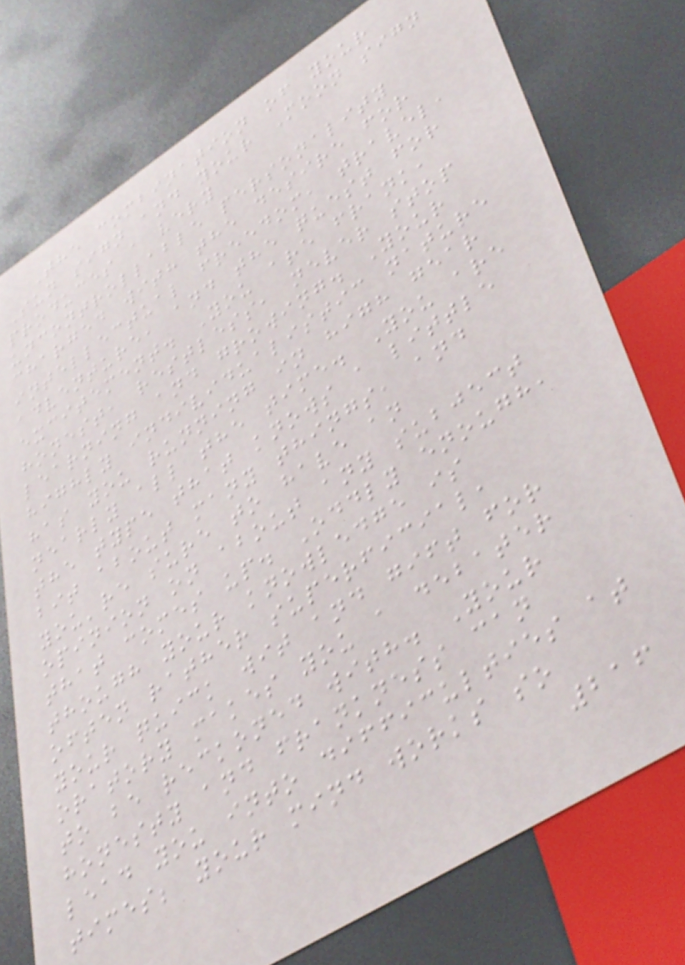The combination of your
Sun sign and your Moon sign
produces a very
uncontrollable personality
charged with the desire for
intellectual freedom, travel,
adventure, and the quest for
excitement. You are frank,
honest, restless, never stop
learning and growing. Your
highly individualistic nature
has you running in high gear
nearly all the time. You are
the type that knows a little
bit about many things, and
you're sure to have an
opinion on about any subject
that comes up. Oddly enough,
though your knowledge is
often rather superficial,
your quick wit and gift for
oratory makes you a debater
to be reckoned with. Your
honesty and frankness can
lead you into difficulties at
times; your mind works so
216
